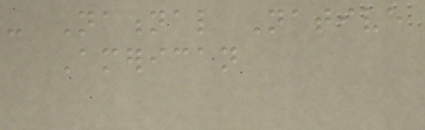- National Native
American
